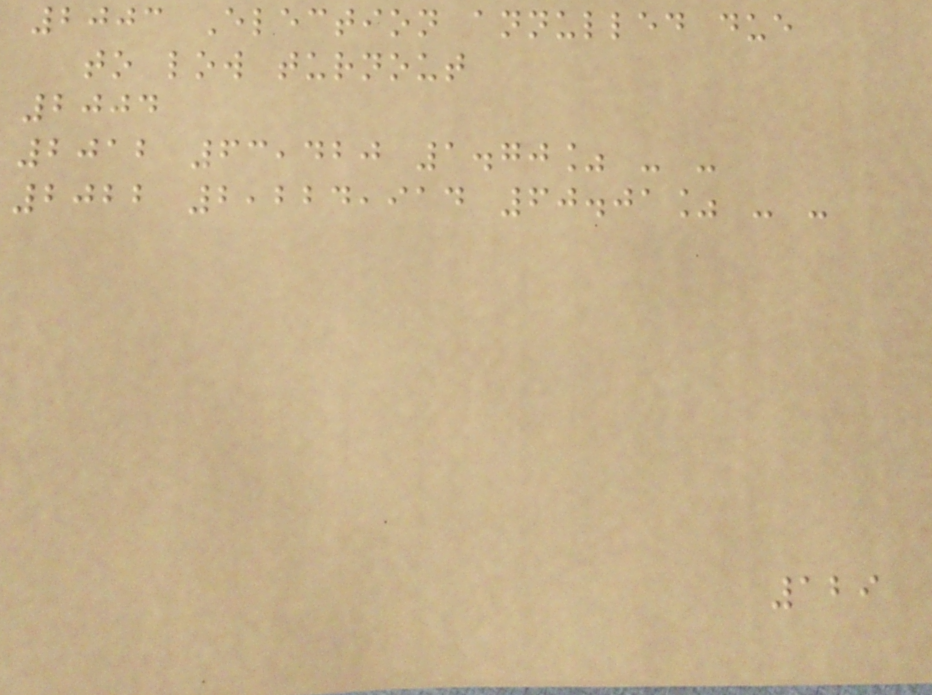2003 Election annulled due
to low turnout
2004
2012 63,420 1.70% - -
2022 2,224,914 60.01% - -
129
